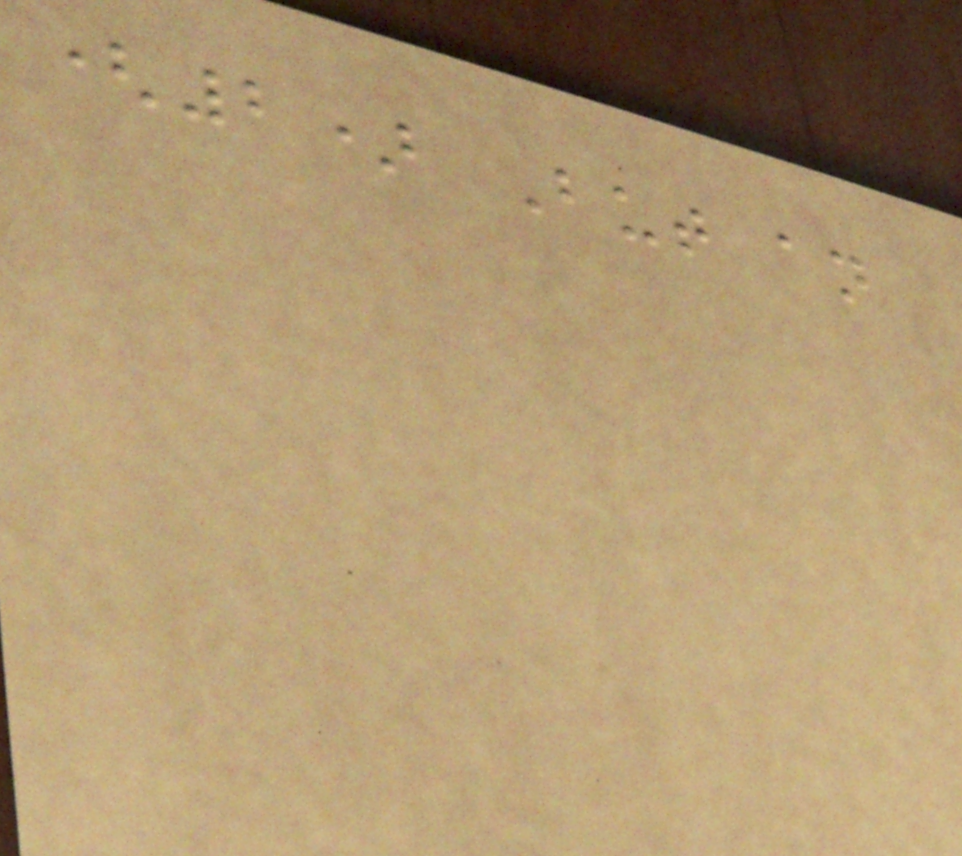(2) But an
